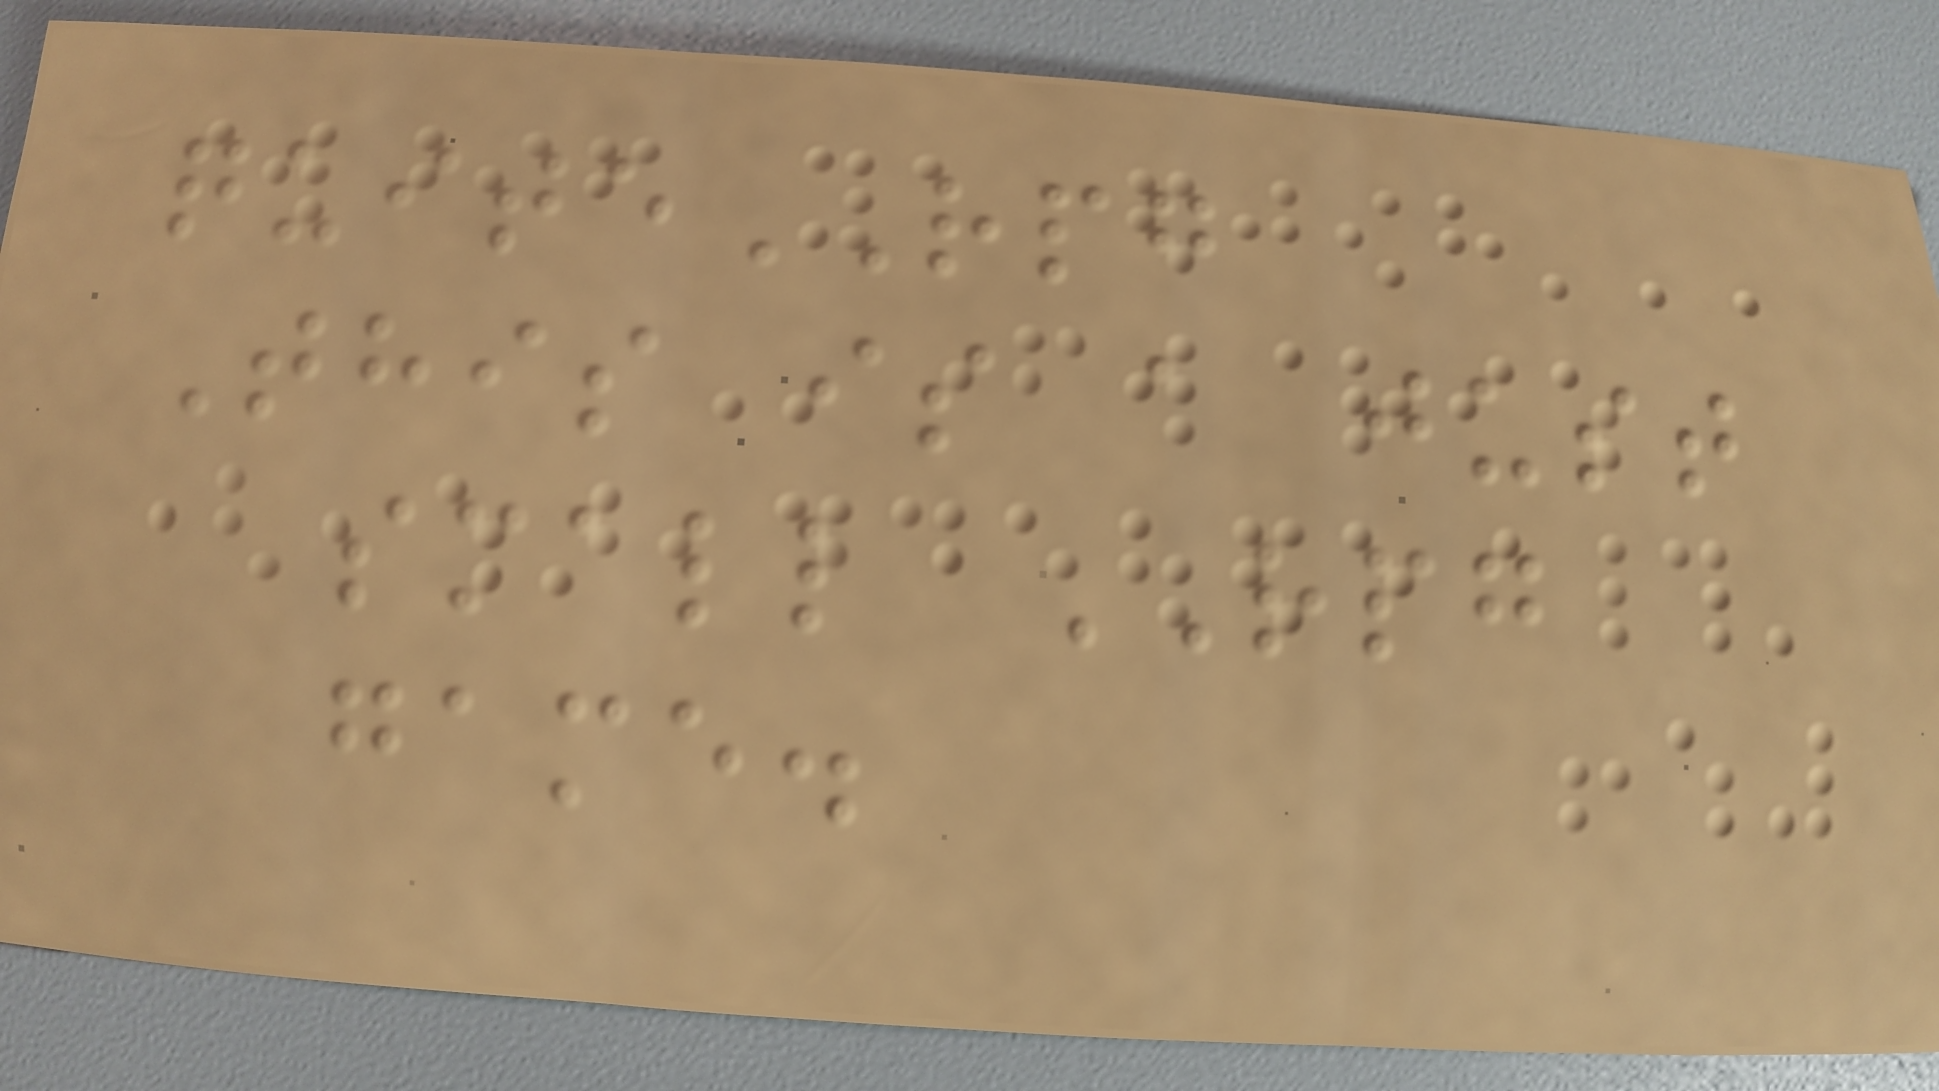quiteRPG
This is a just
small RPG
game.
